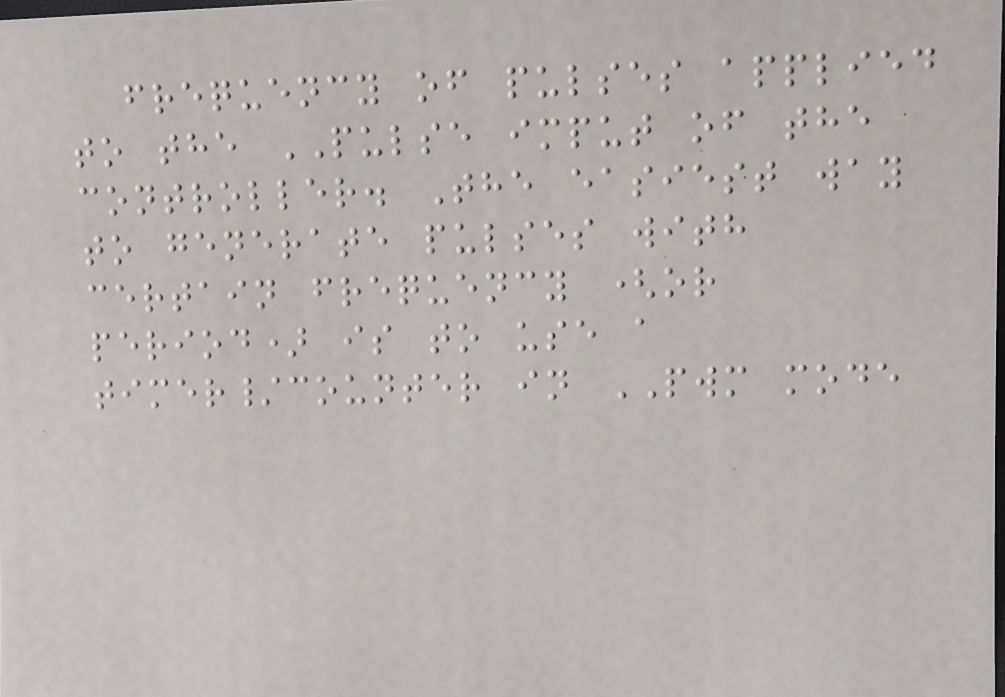frequency of pulses applied
to the PULSE imput of the
controller. The easiest way
to generate pulses with
certain frequency (or
period) is to use a
timer/counter in PWM mode
